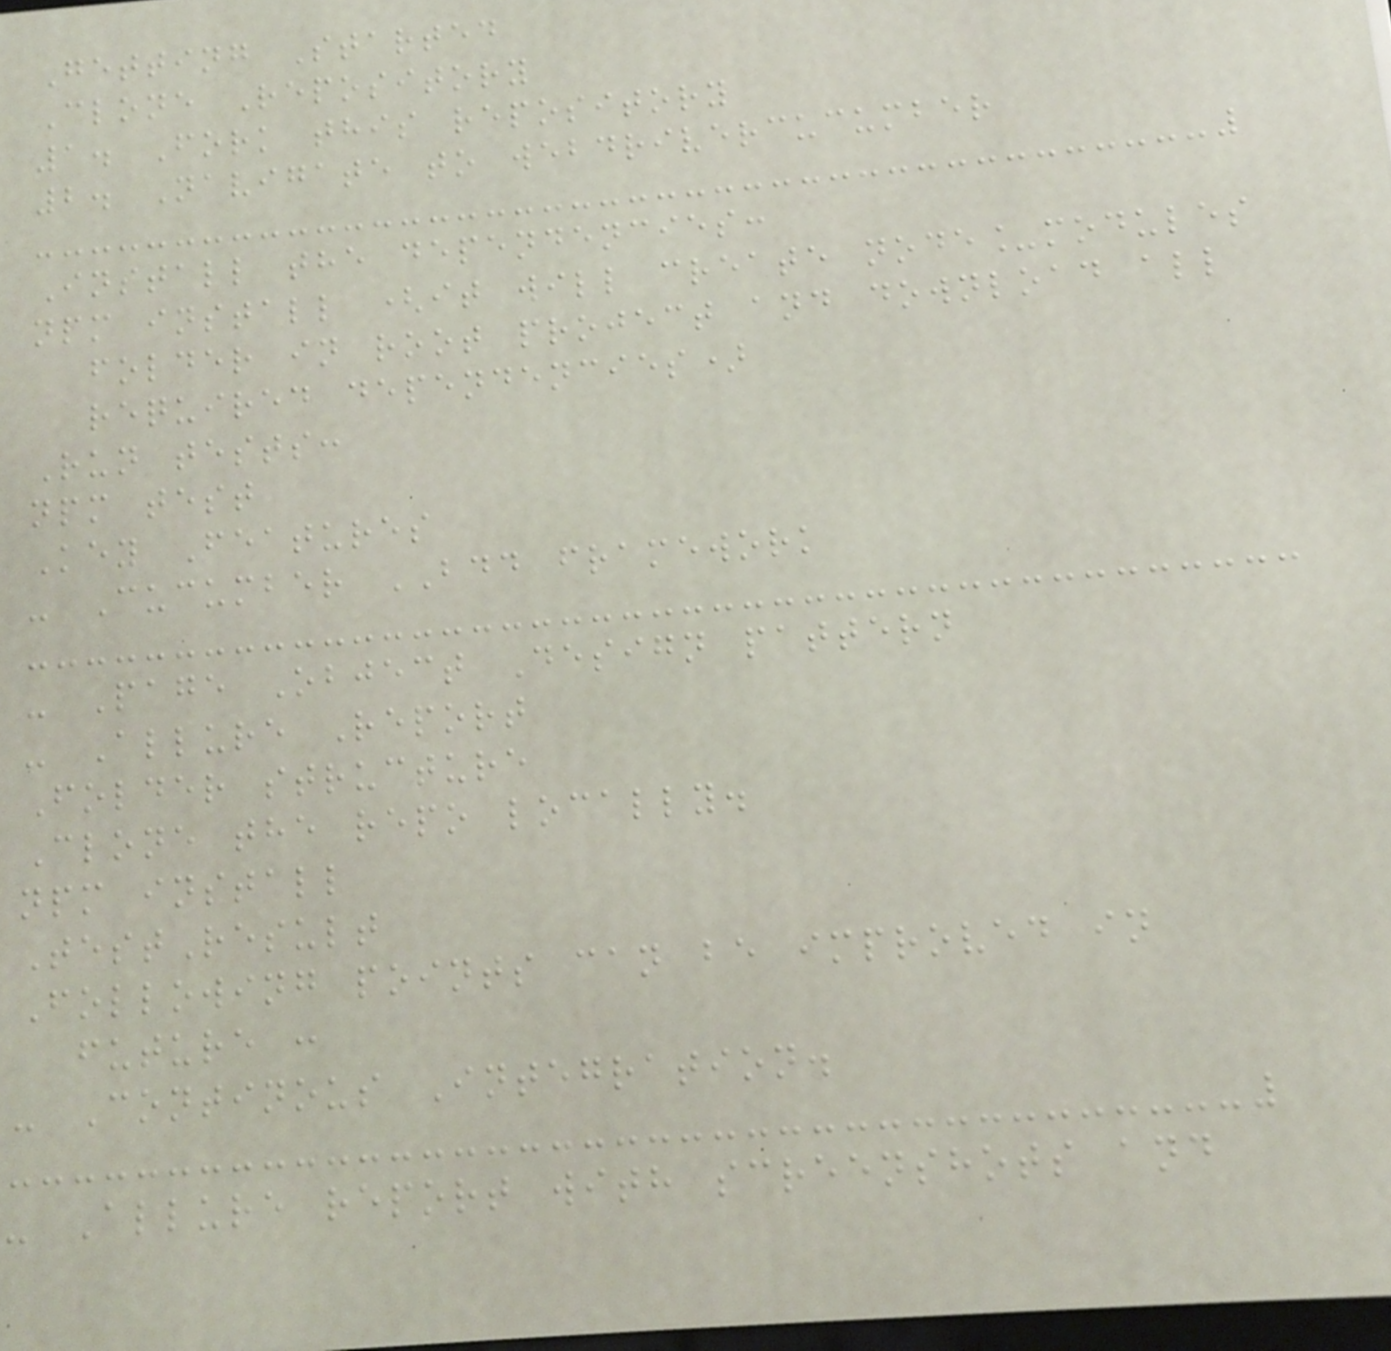Getting Started
Clone Repository
1. Fork this repository
2. Navigate to webdrivercucumber
Install the dependencies:
npm install (it will create node_modules
folder in root project and download all
required dependencies)
Run tests:
npm test
Key Features
- Cucumber BDD framework
- Page Object Design pattern
- Allure Report
Folder structure
Clone the repo locally.
npm install
TestResult
Following points can be improved in
future :
- Continous Integration.
- Allure report with screenshots and
